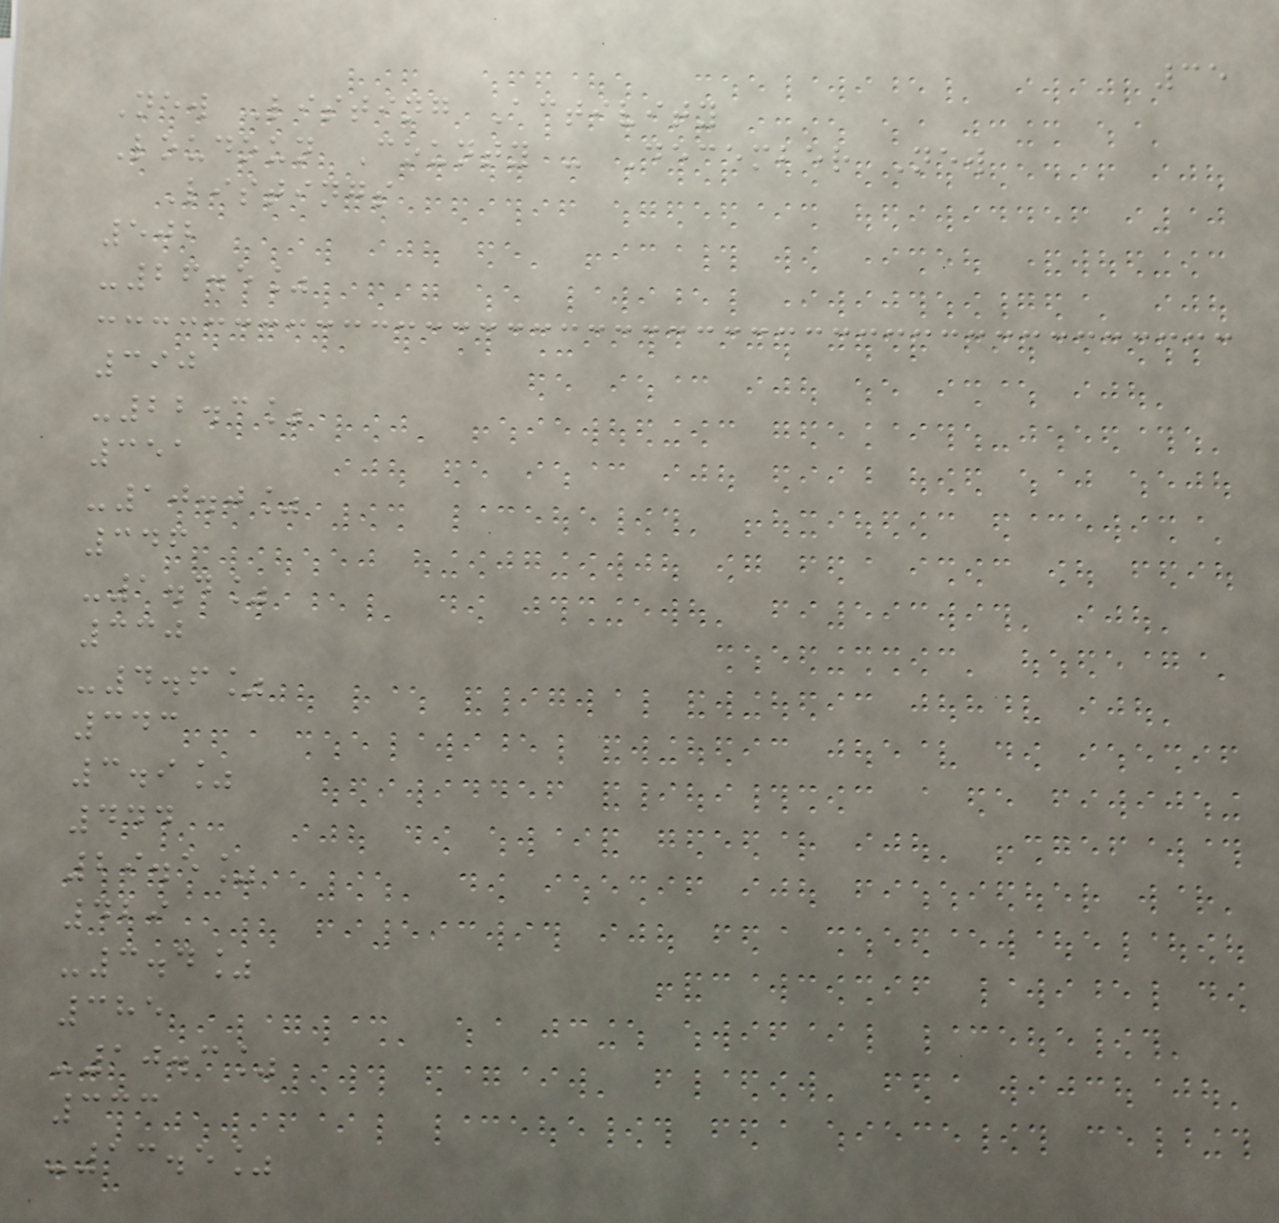35
New Listing Activity
Loudoun County - December New
Listings
502
-26.5%
390
-22.3%
351
-10.0%
346
-1.4%
330
-4.6%
343
3.9%
444
29.5%
429
-3.4%
385
-10.3%
333
-13.5%
